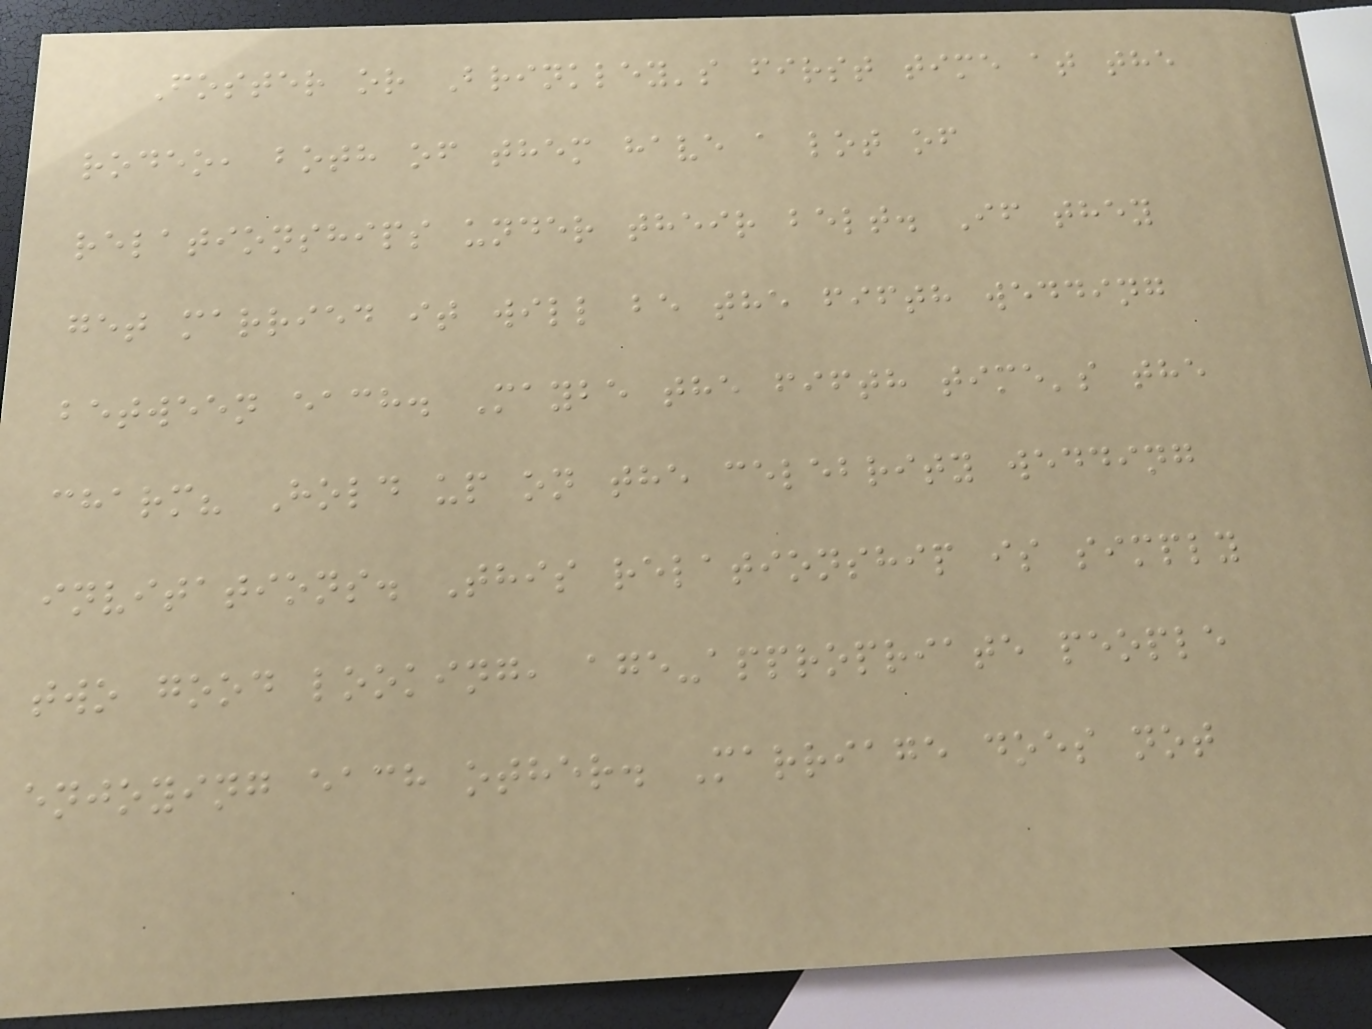Foster or Brinkley's first time at the
rodeo, both of them have a lot of
relationships under their belt. If they
get married it will be the fifth wedding
between each. Maybe the fifth time's the
charm? Hold up on the celebrity wedding
invitations. This relationship is simply
two good looking, age-appropriate people
enjoying each other. Marriage does not
